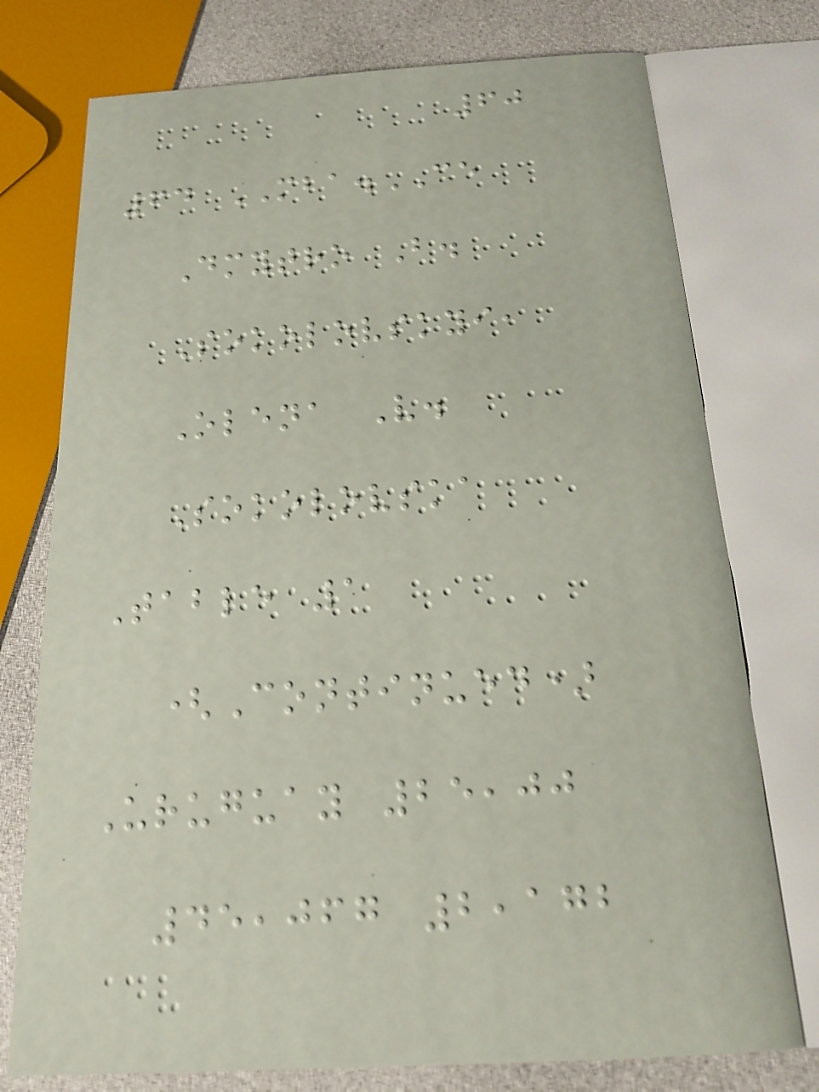60
64 MBA.CE
Dmytro B.
Sokolovskyi,
Olena V.
Sokolovska
Table 1
(Continued)
Uruguay 25,00
45,067 2,172
